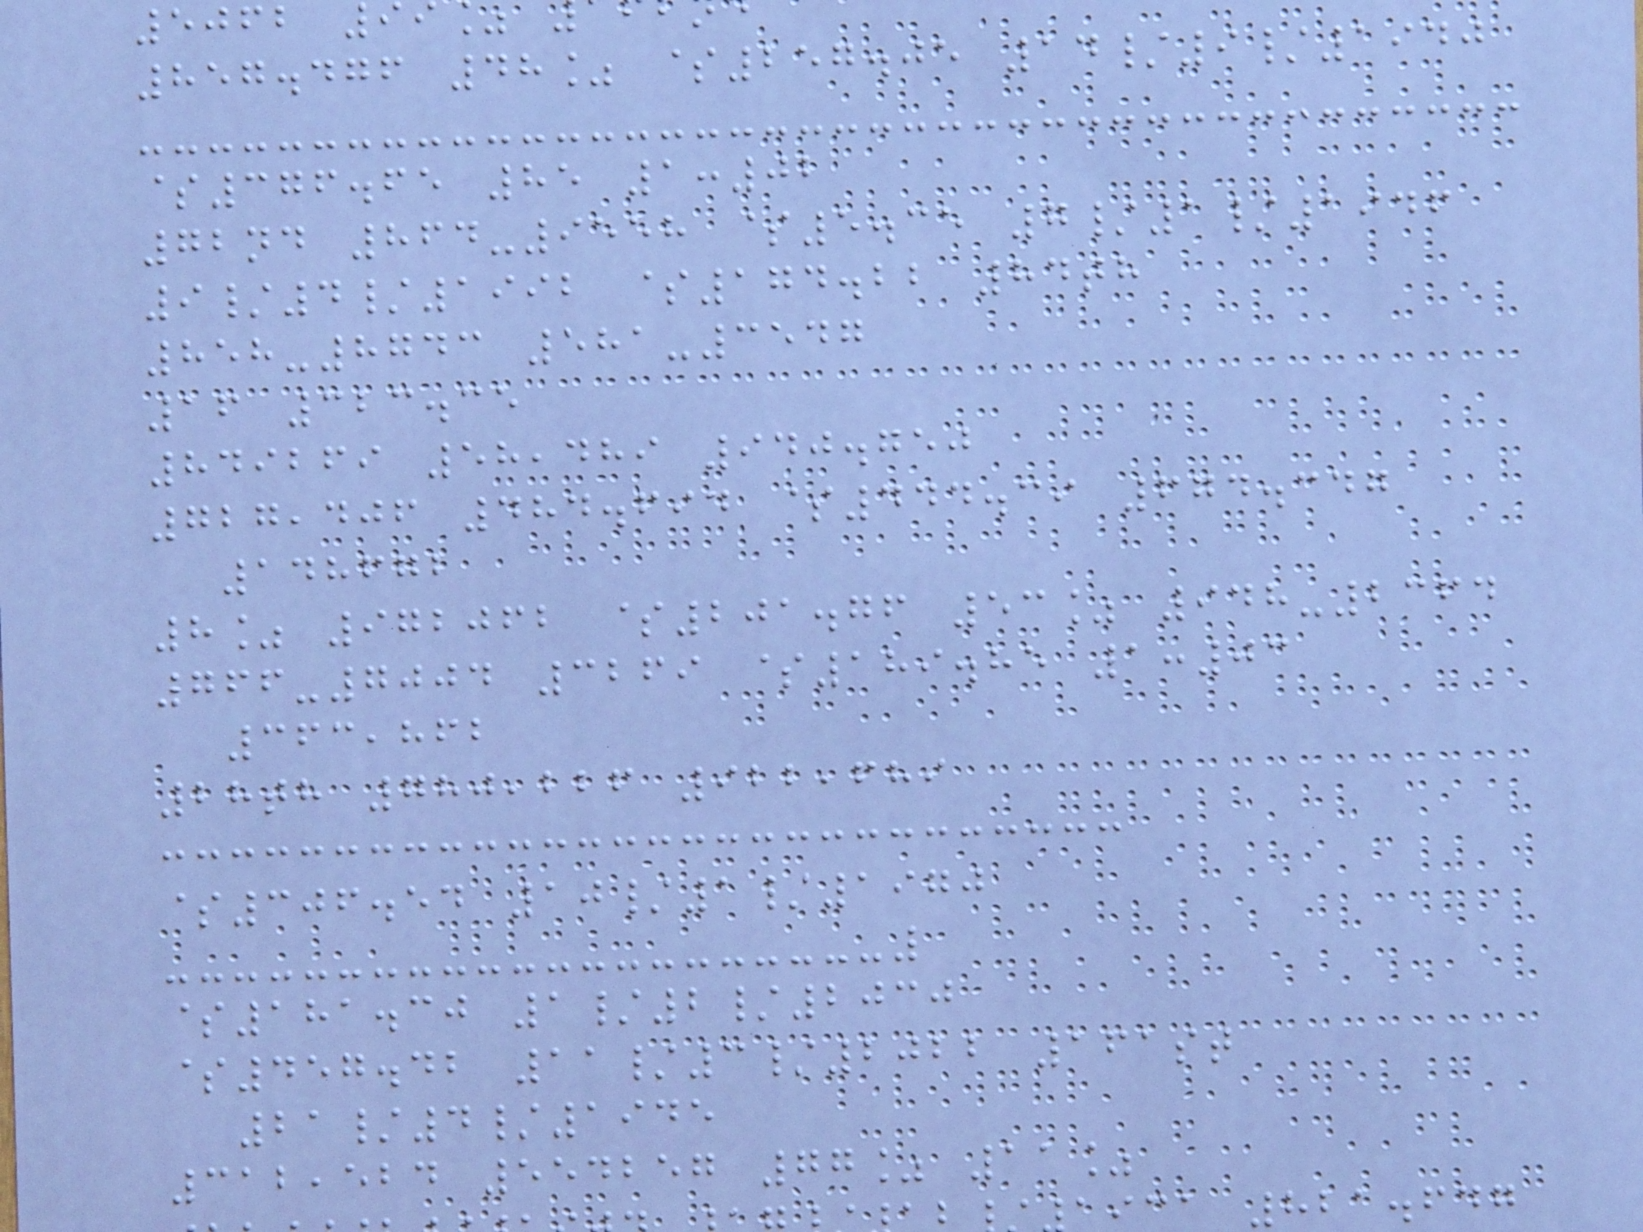5062 9
857.476 48% $257.05 14/9/1940
$376.65 85 1:02
72nd 864-9558 $5.35 7/1/1946
9/4/1992 $174.22 84th
858-8743 581-3547
16 323.35
849269 58,489 940.750
727,406 484.694 $444.39 674.347
148672
8% 972062 $201.76 53% 948-2364
766-7004 3269 $189.85 1:03
363,862
28th 780,226 922,689
$306.54 10/1/1970
$181.30 1/2/2030
$457.42 11/3/2022 161st
21/4/1945
312,524 554257 77% 11%
ca 821.647
